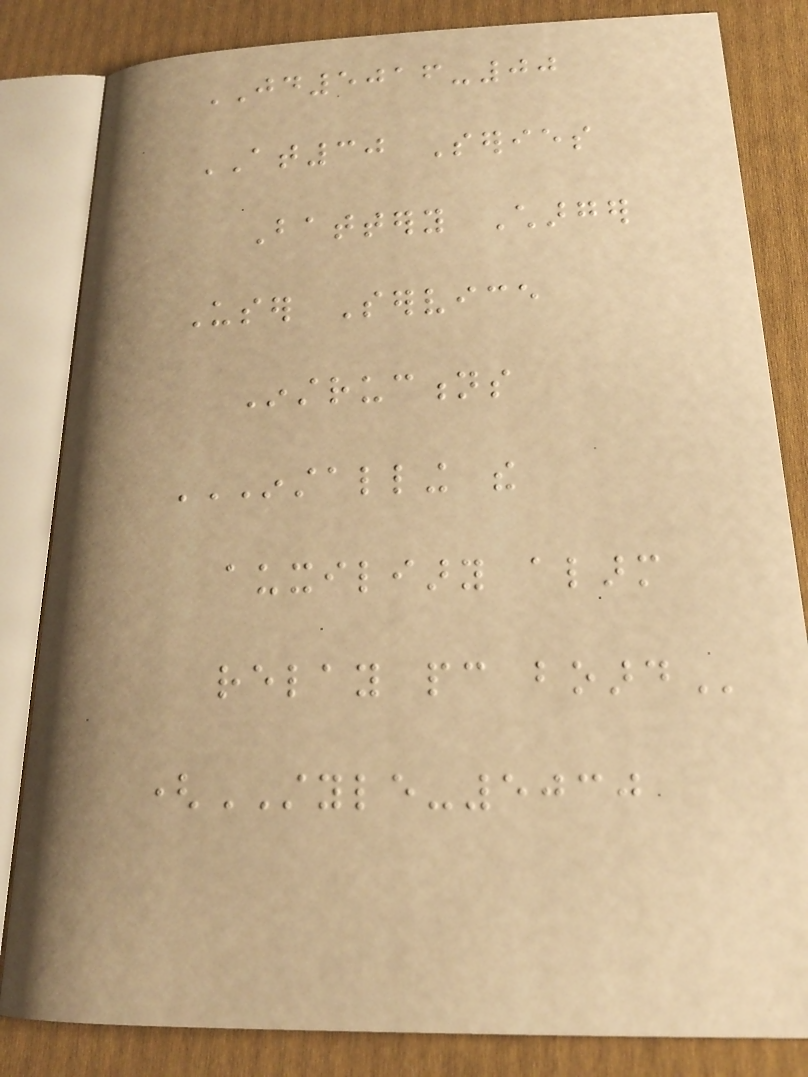JD5016-00
AT30 Series
Battery Charger
User Service
Instructions
INSTALLING THE
AUXILIARY ALARM
RELAY PC BOARD
(STYLE-5030
